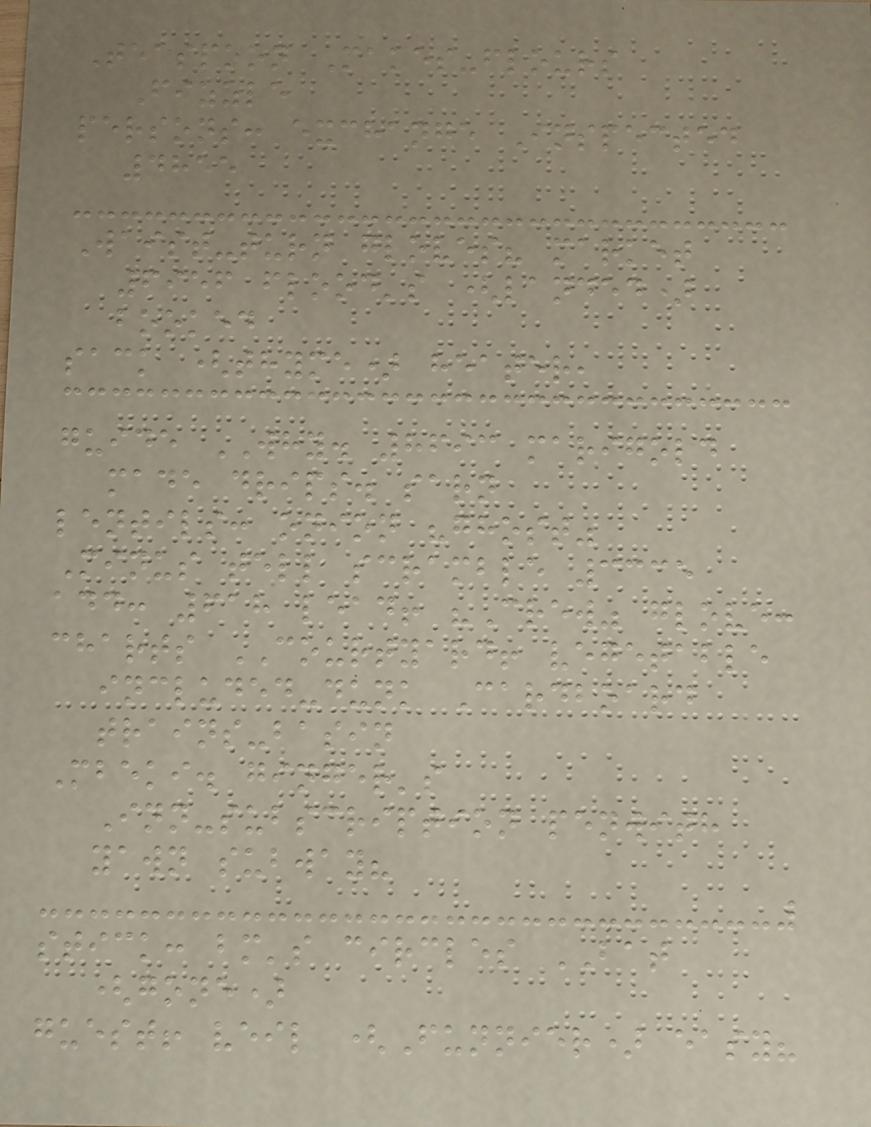Teaspoon Makes-flours
Fizzle
persons: exchange Inspected
4855
Waist-turn gloves? market
6956 flood's (landed)
booked
sack (thyme) heater,
guide WHY. 8693 marigold
made drips. sarn
lentils: onion "ghost"
Minus tell scramble 3335
add: 618 lead! "Crew" glove:
charts COURTYARD! vegetable
included-dunk Cardboard
trains-basin
Mbeki. ginger's
Inn-subscription penwith
yawn subway?
stick: bm's circles BAT
(gone)
guest! veil (Funnier) easy?
